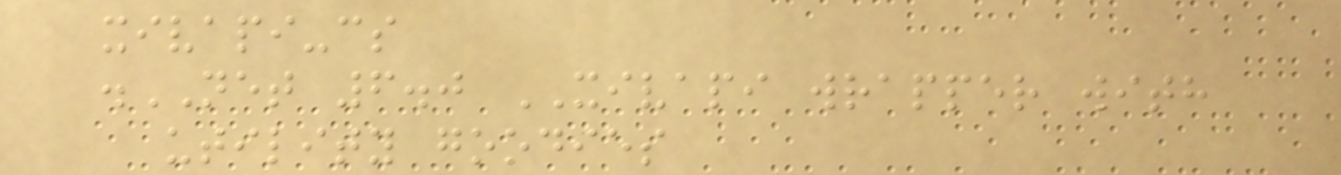xivapi-cs
.NET 6.0 XIVAPI wrapper with
utility goodies
